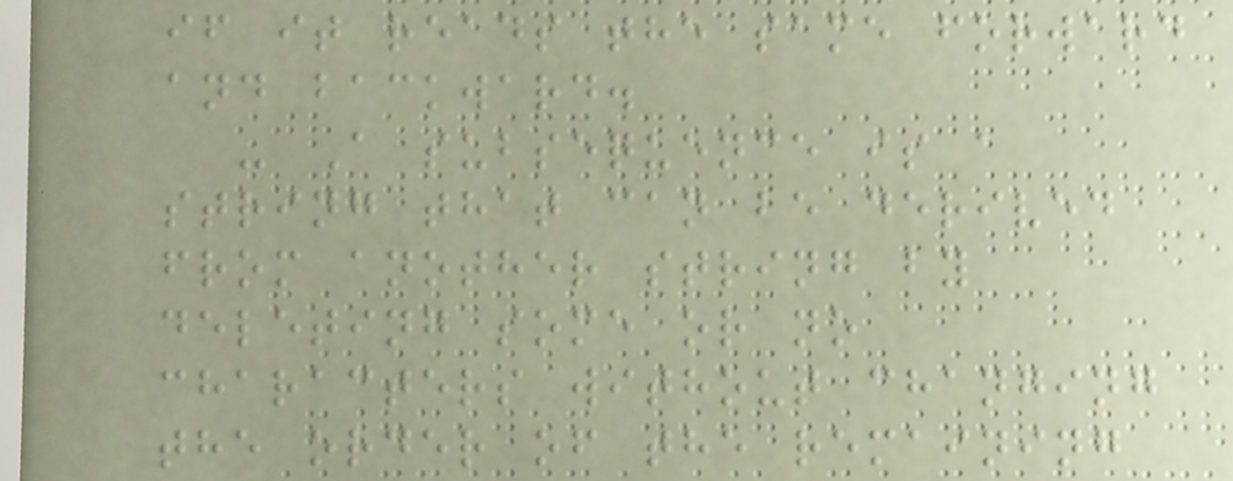if it reads the same forward
and backward.
- A subsequence is a
string that can be derived
from another string by
deleting some or no
characters without changing
the order of the remaining
